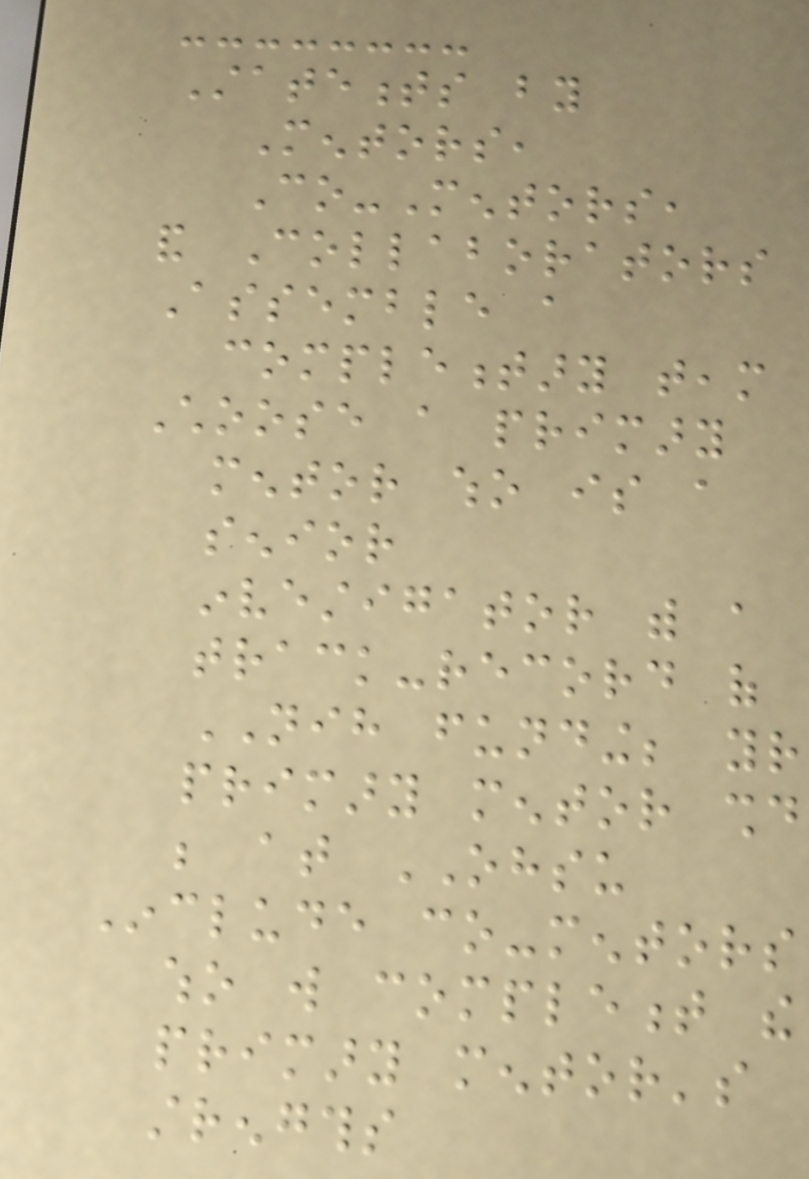Statements by
Mentors,
Co-Mentors,
and Collaborators
Assemble a
complementary team
Choose a primary
mentor who is a
senior
investigator with a
track-record of
NIH funding; your
primary mentor should
be at OHSU
Include co-mentors
who will complement the
primary mentor's
strengths
